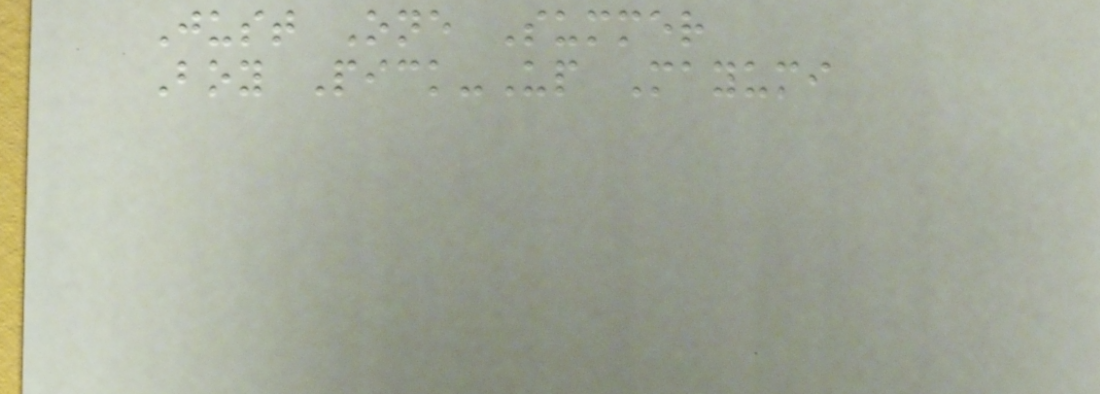Just One Summer
Boy Pick-Up Mayumi
